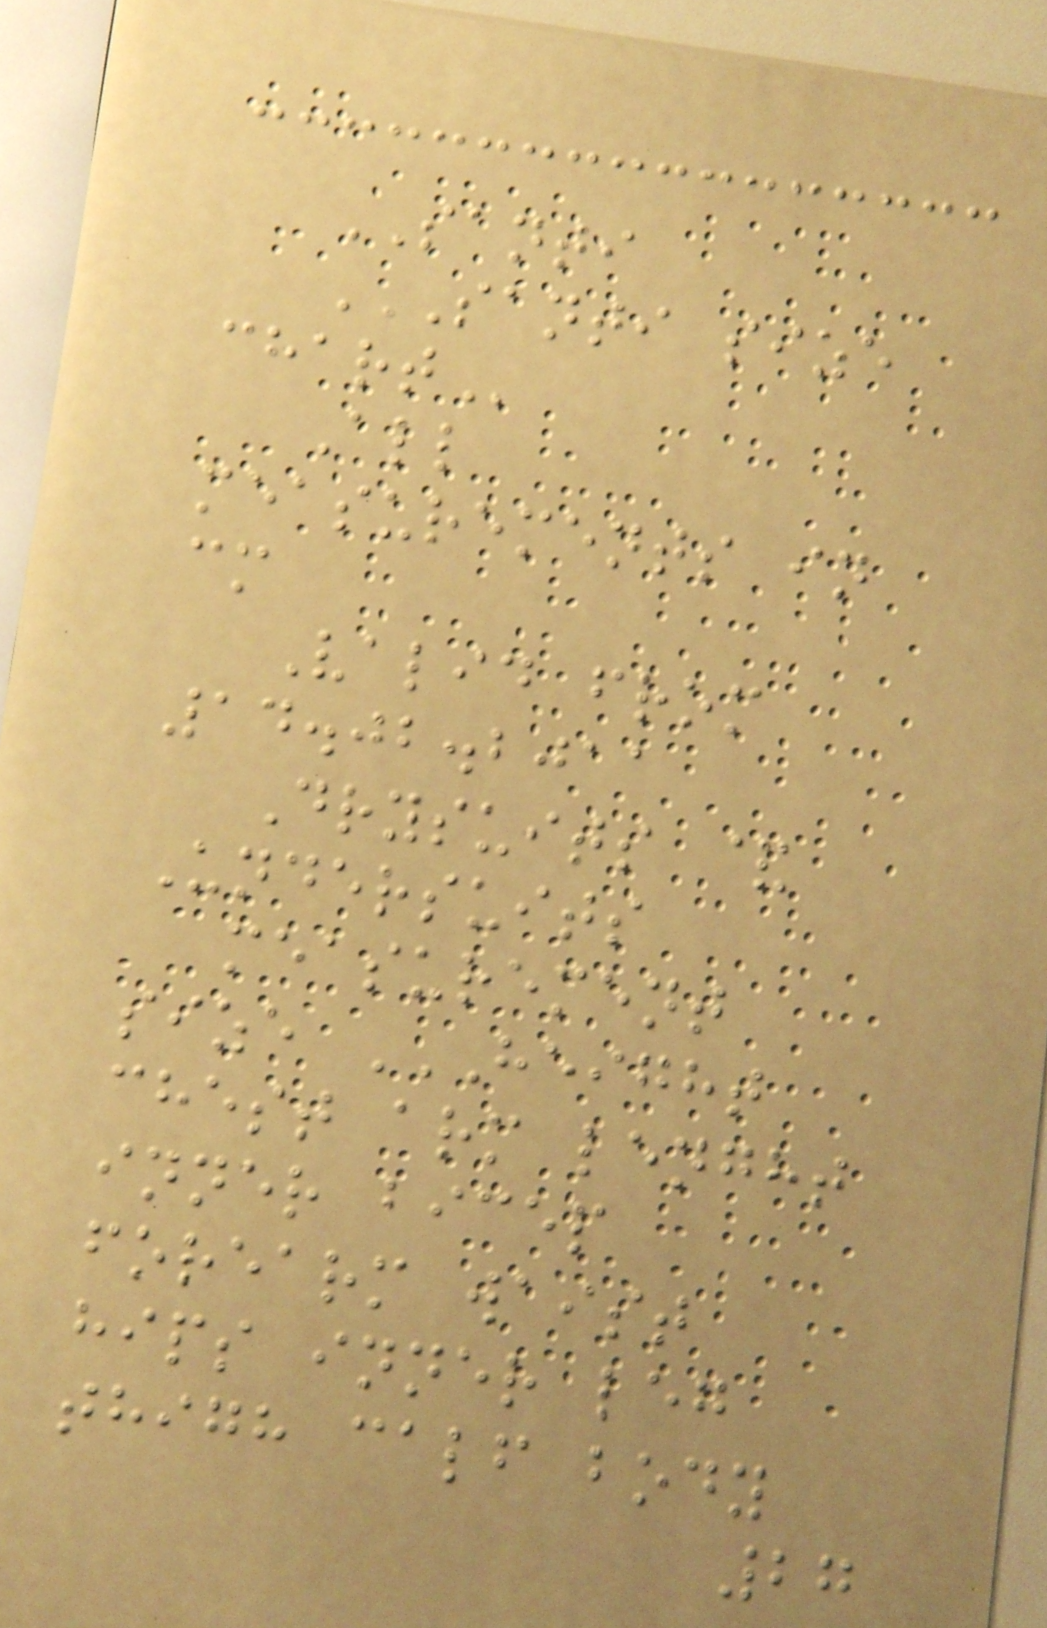SANTI
SANTI SIZE
CHART
All
measurements in
cm
Valid from
14.02.2011
Drysuits &
Undersuits
measurement
size HEIGHT
CHEST ARM LENGHT
INNER BICEP
FOREARM WAIST
HIPS INNER LEG
THIGH CALF BODY
27
